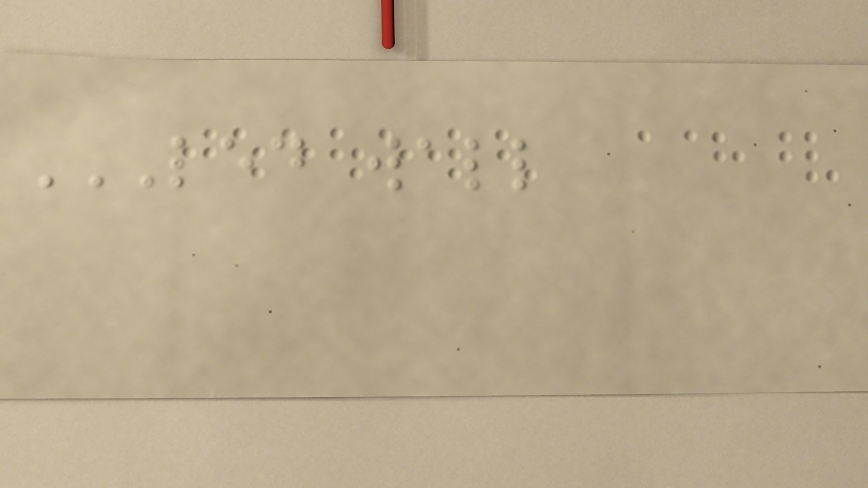LED WALL
